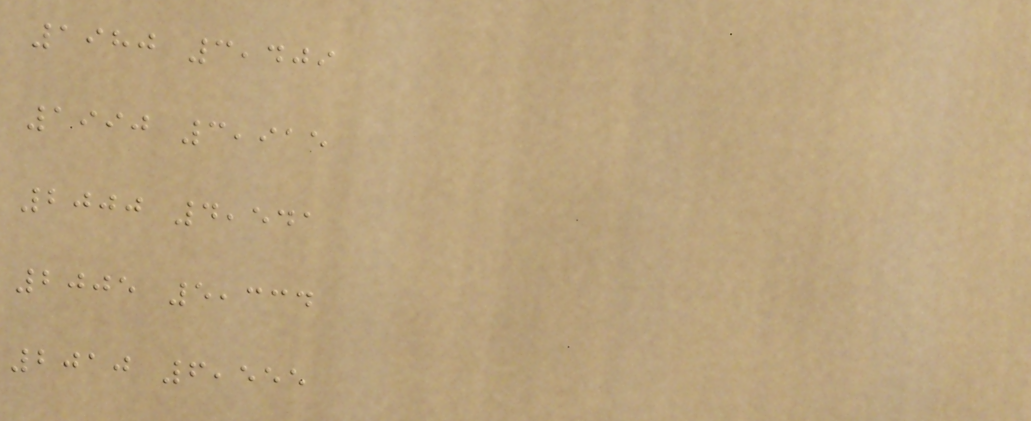1980 3,409
1990 3,915
2000 4,541
2005 5,334
2010 6,555
